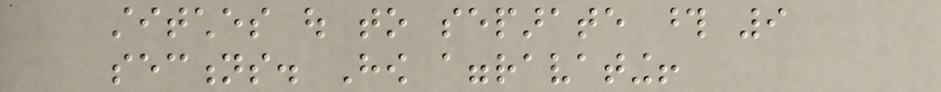stitches out to separate those 9
sections. How aggravating!
